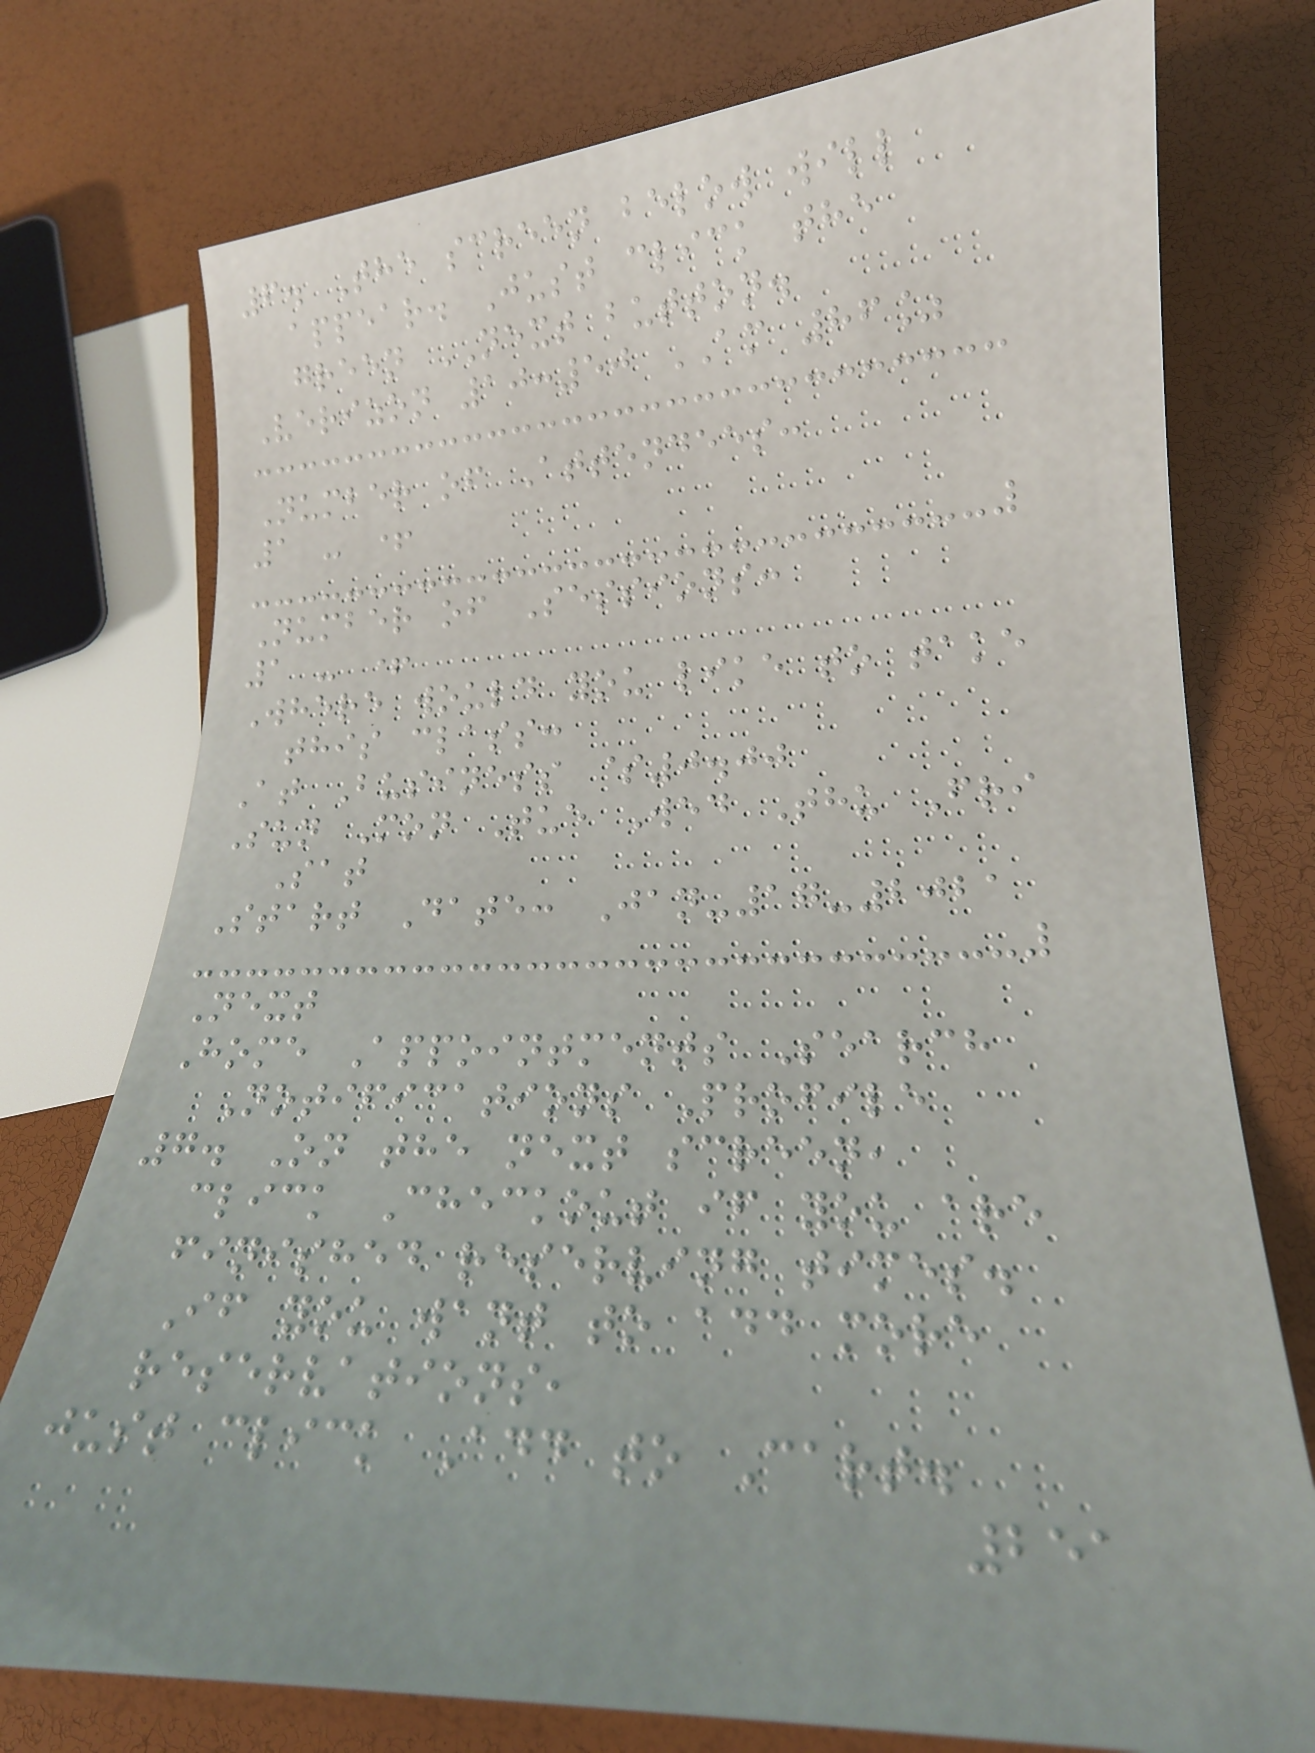6. The screen below will
appear. Just click the
green NEXT button.
Verizon 10:50 AM 86%
Number of Attendees:
1 - +
Number of Sessions:
1 - +
Where would you like to take
this class:
At Business $0.00
Sun Mon Tue Wed Thu Fri
Sat
Start Date: Jan-17-2021
Next
Home Appointments Search
Notifications Profile
7. On the next screen,
click Checkout if you are
finished reserving times.
If you want to add more
reservations,
just click Add to Cart.
251
